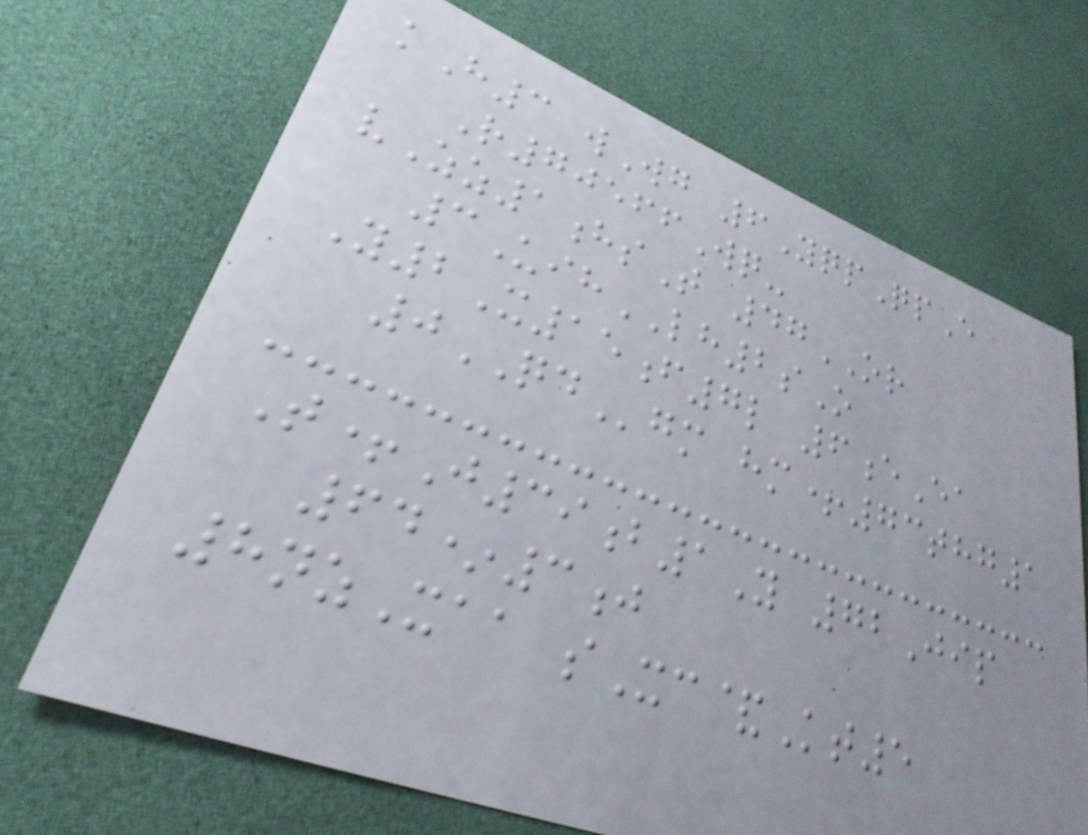kH3 wWg 6YqpQpE
R70566Wq-
vZz1hsT 47OR
3UihLH2sO
Y2X15f7l 6eEa
0QDgm hm+73thg1
T+J39b1Y 72Jip
64*3j
8nzXaa sXc&Kt5
